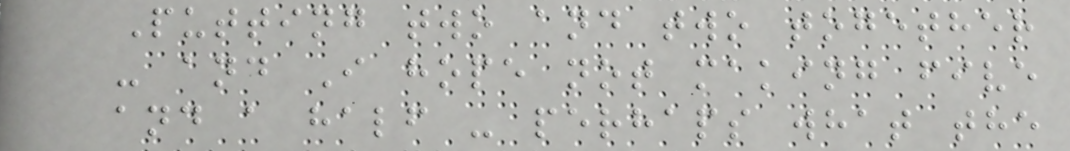Putting two and two together
- and I hope not making five
and a half - perhaps what the
